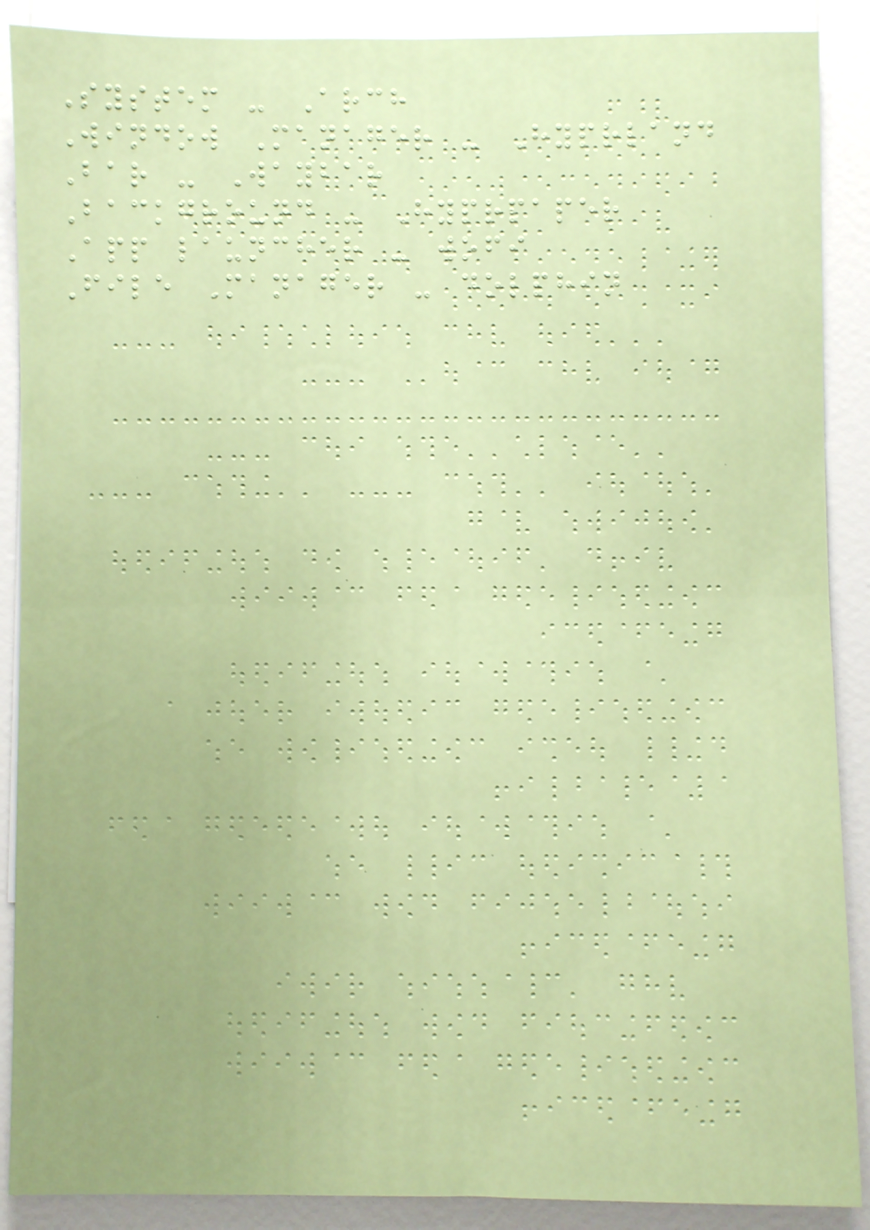System - Arch
Window Manager - Hyprland
Bar - Waybar
Background - Hyprpaper
App launcher - wofi
File Manager - dolphin
